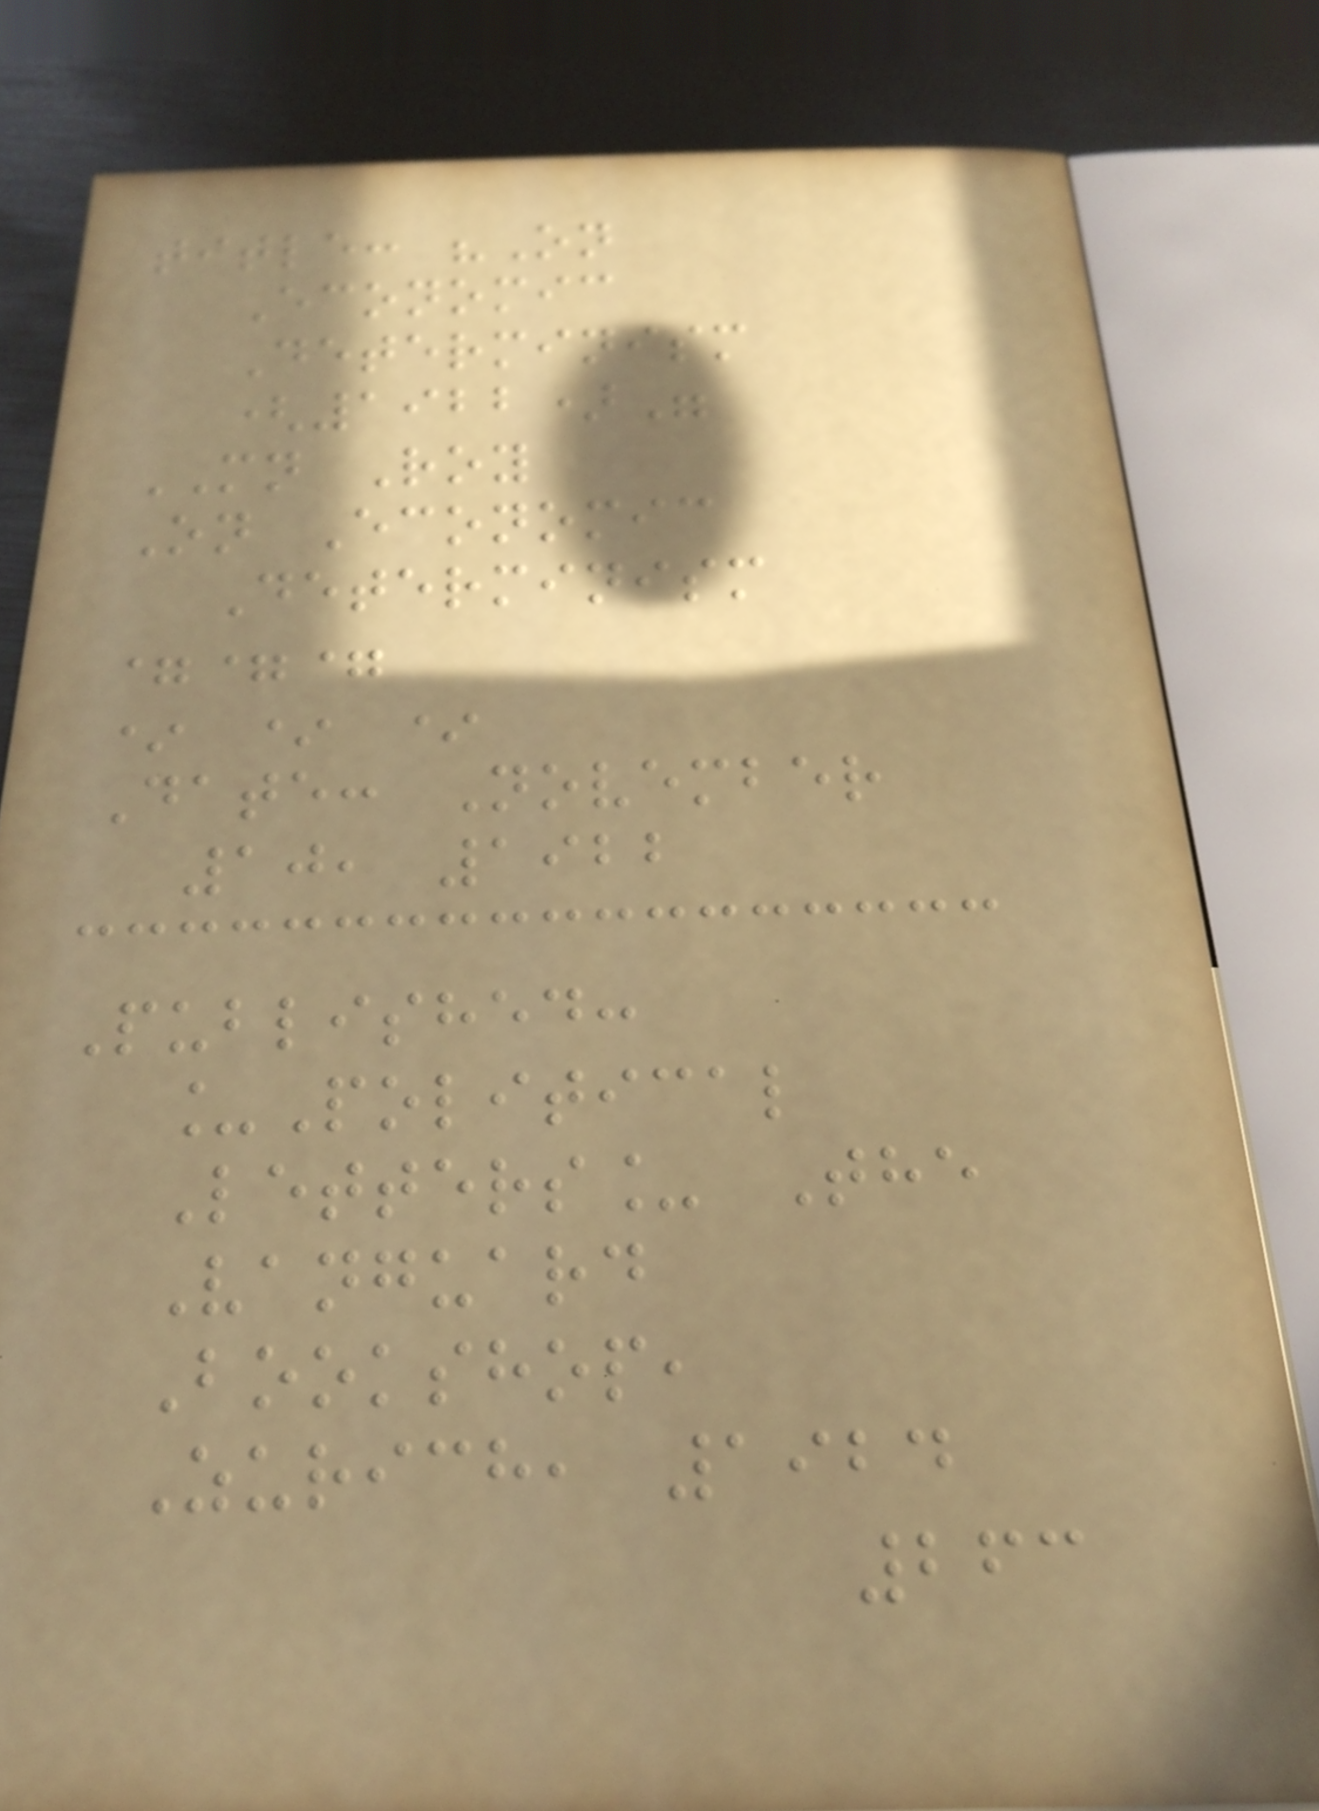title: "On
Economic
Determinism
(1922)"
MN Roy
On Economic
Determinism
===
* * *
Date: November
10, 1922
Published:
_Political
Letters_ The
Vanguard
Bookshop,
Zurich, 1924
263
